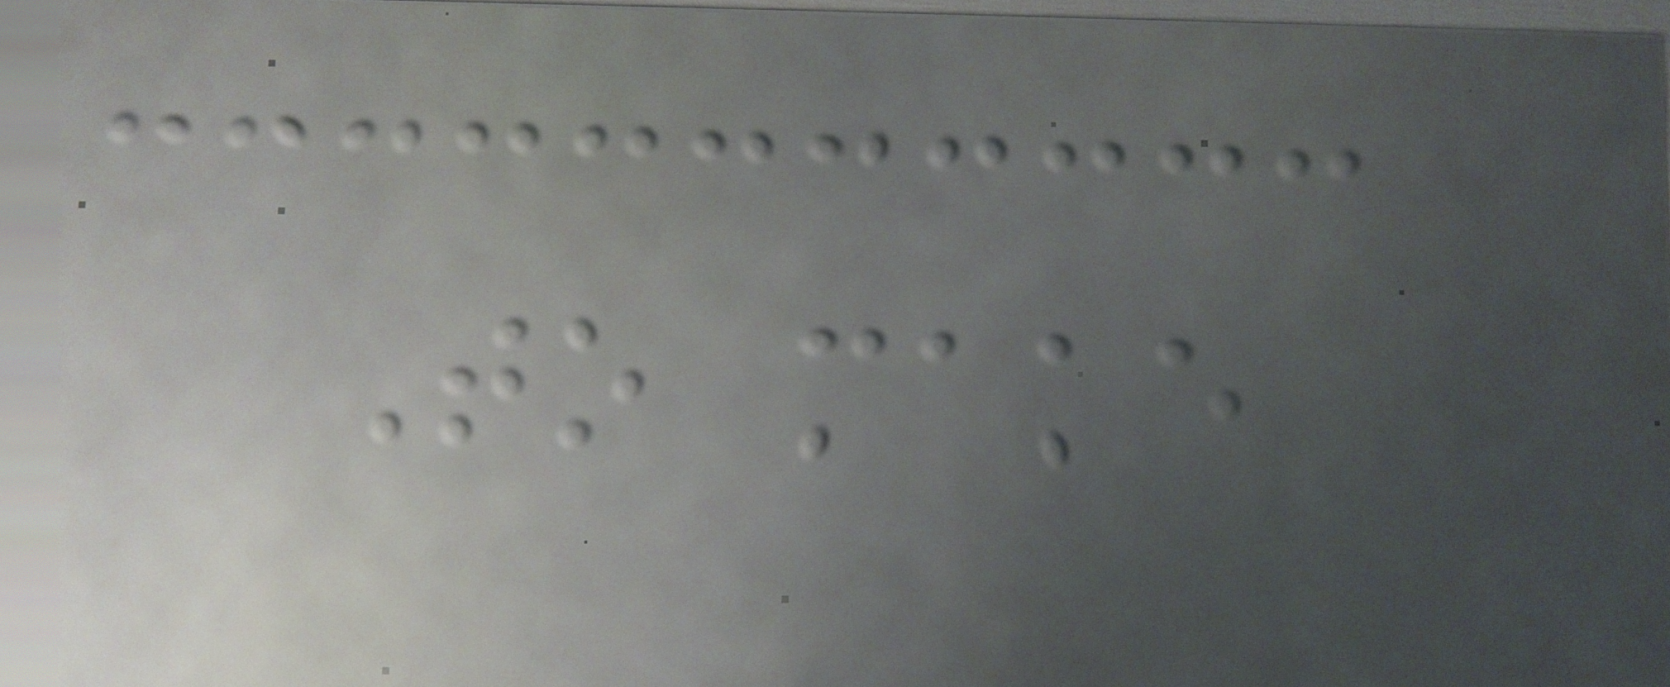To make
